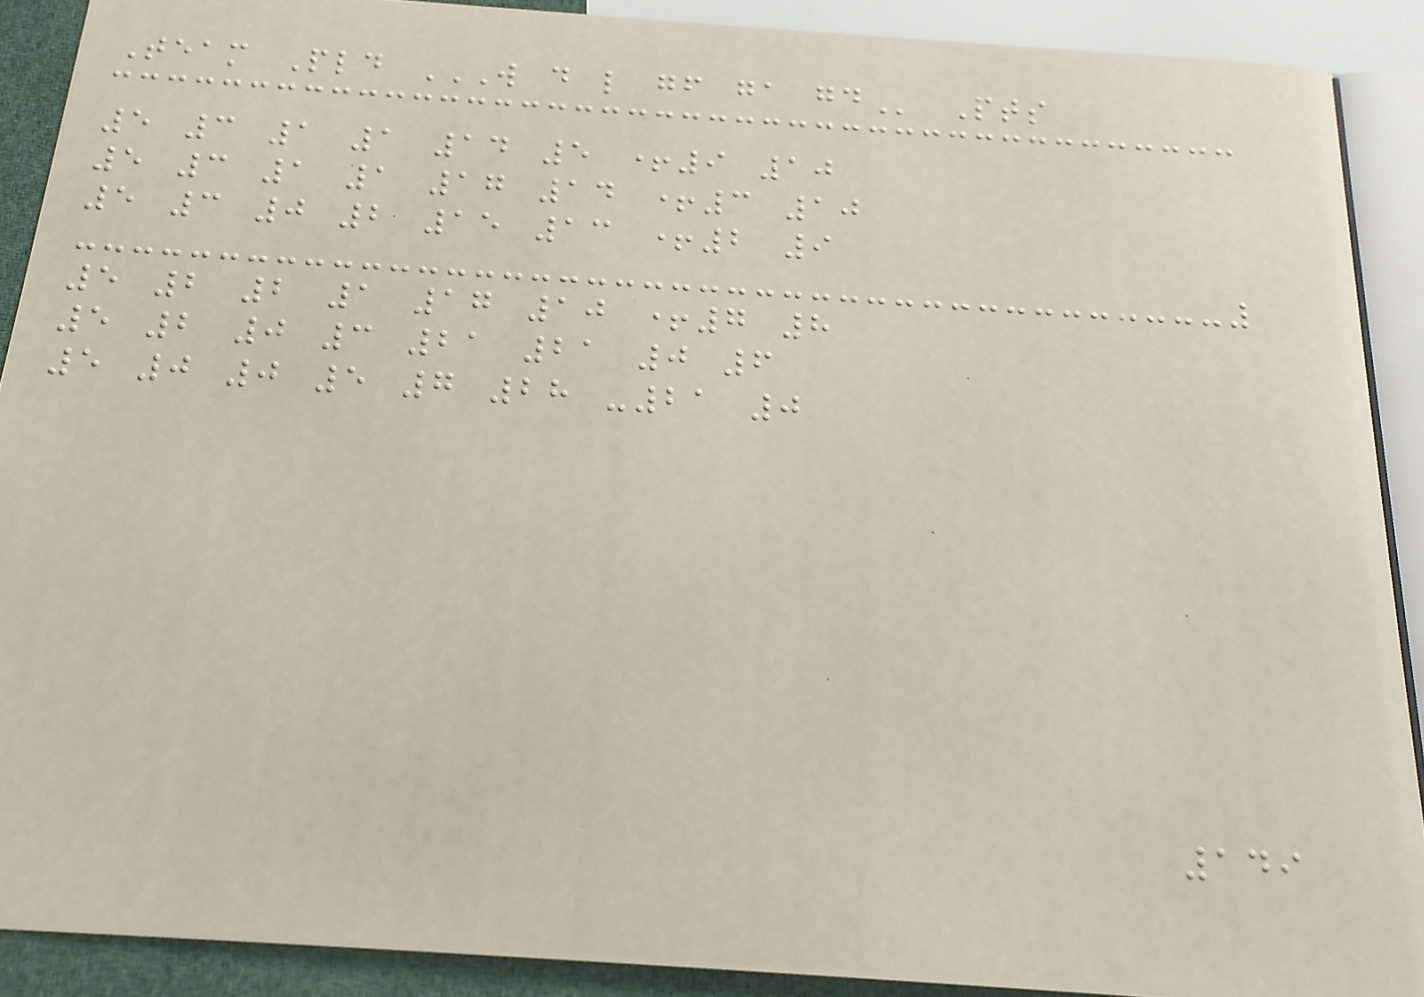Team Pld W D L GF GA GD Pts
5 3 1 1 14 5 +9 10
5 3 1 1 17 14 +3 10
5 3 0 2 15 13 +2 9
5 2 2 1 17 10 +7 8
5 2 0 3 21 21 0 6
5 0 0 5 7 28 -21 0
149
